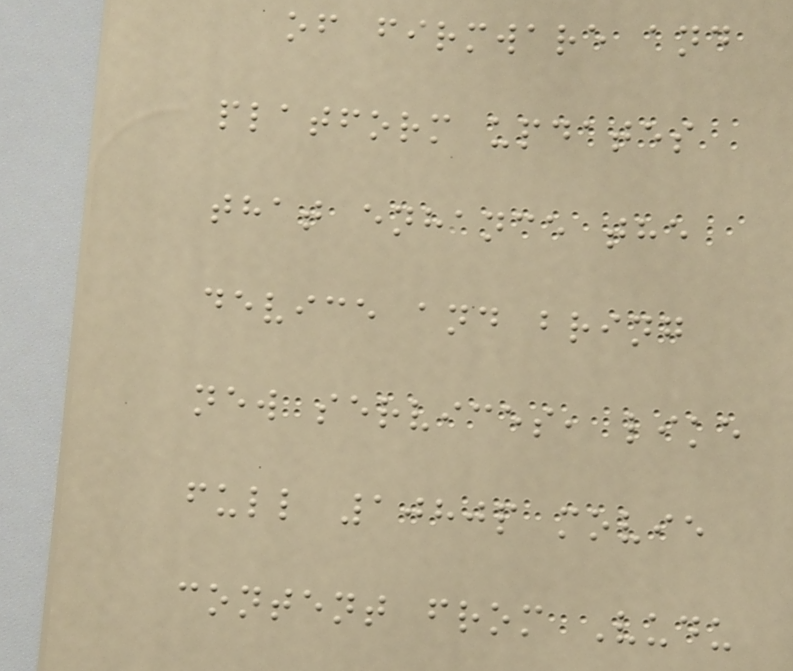of firmware and
platform updates
that enhance the
device and bring
new services, like
full 1080p movie
content from Vudu
